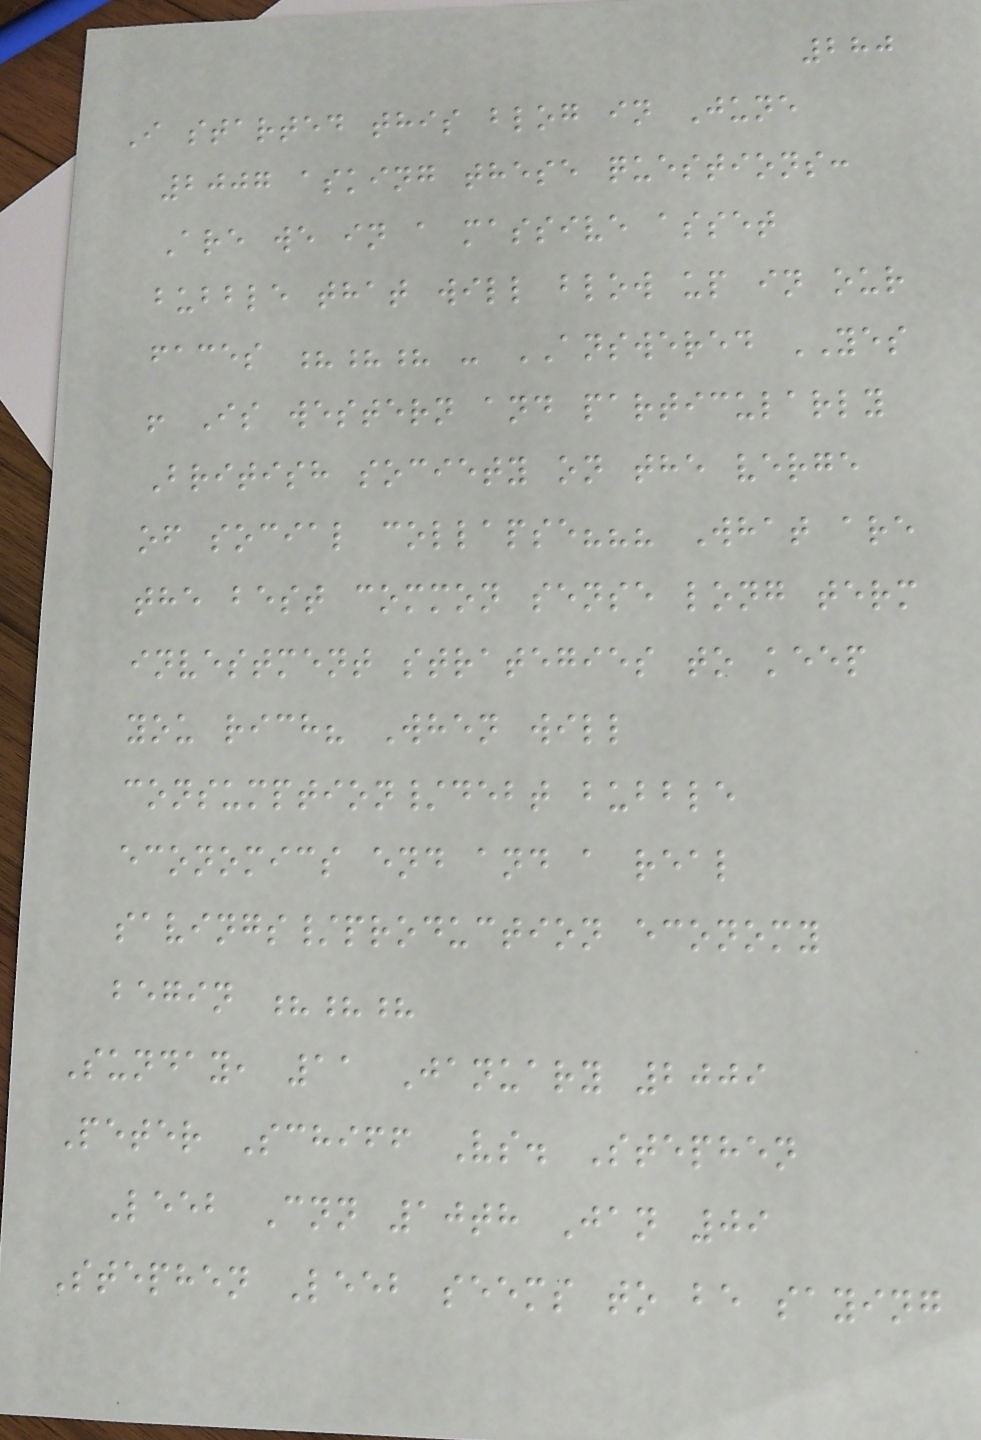280
I started this blog in June
2007 asking these questions:
Are we in a massive asset
bubble that will blow up in our
faces ??? - ANSWERED YES
! Is western and particularly
British society on the verge
of social collapse??? What are
the best common sense long term
investment strategies to keep
you rich? When will
consumption/debt bubble
economics end and a real
savings/production economy
begin ???
Sunday, 11 January 2009
Peter Schiff Vs. Stephen
Leeb Cnn 10th Jan 09
Stephen Leeb seems to be saying
